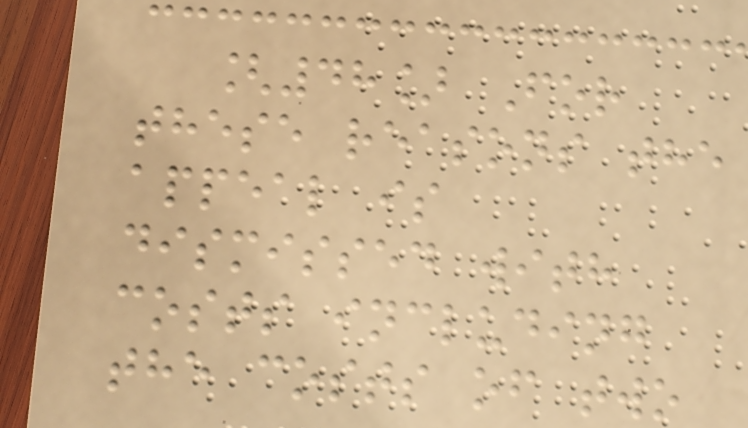[48] For
these reasons the
appeal is
dismissed with
costs including
the costs of two
